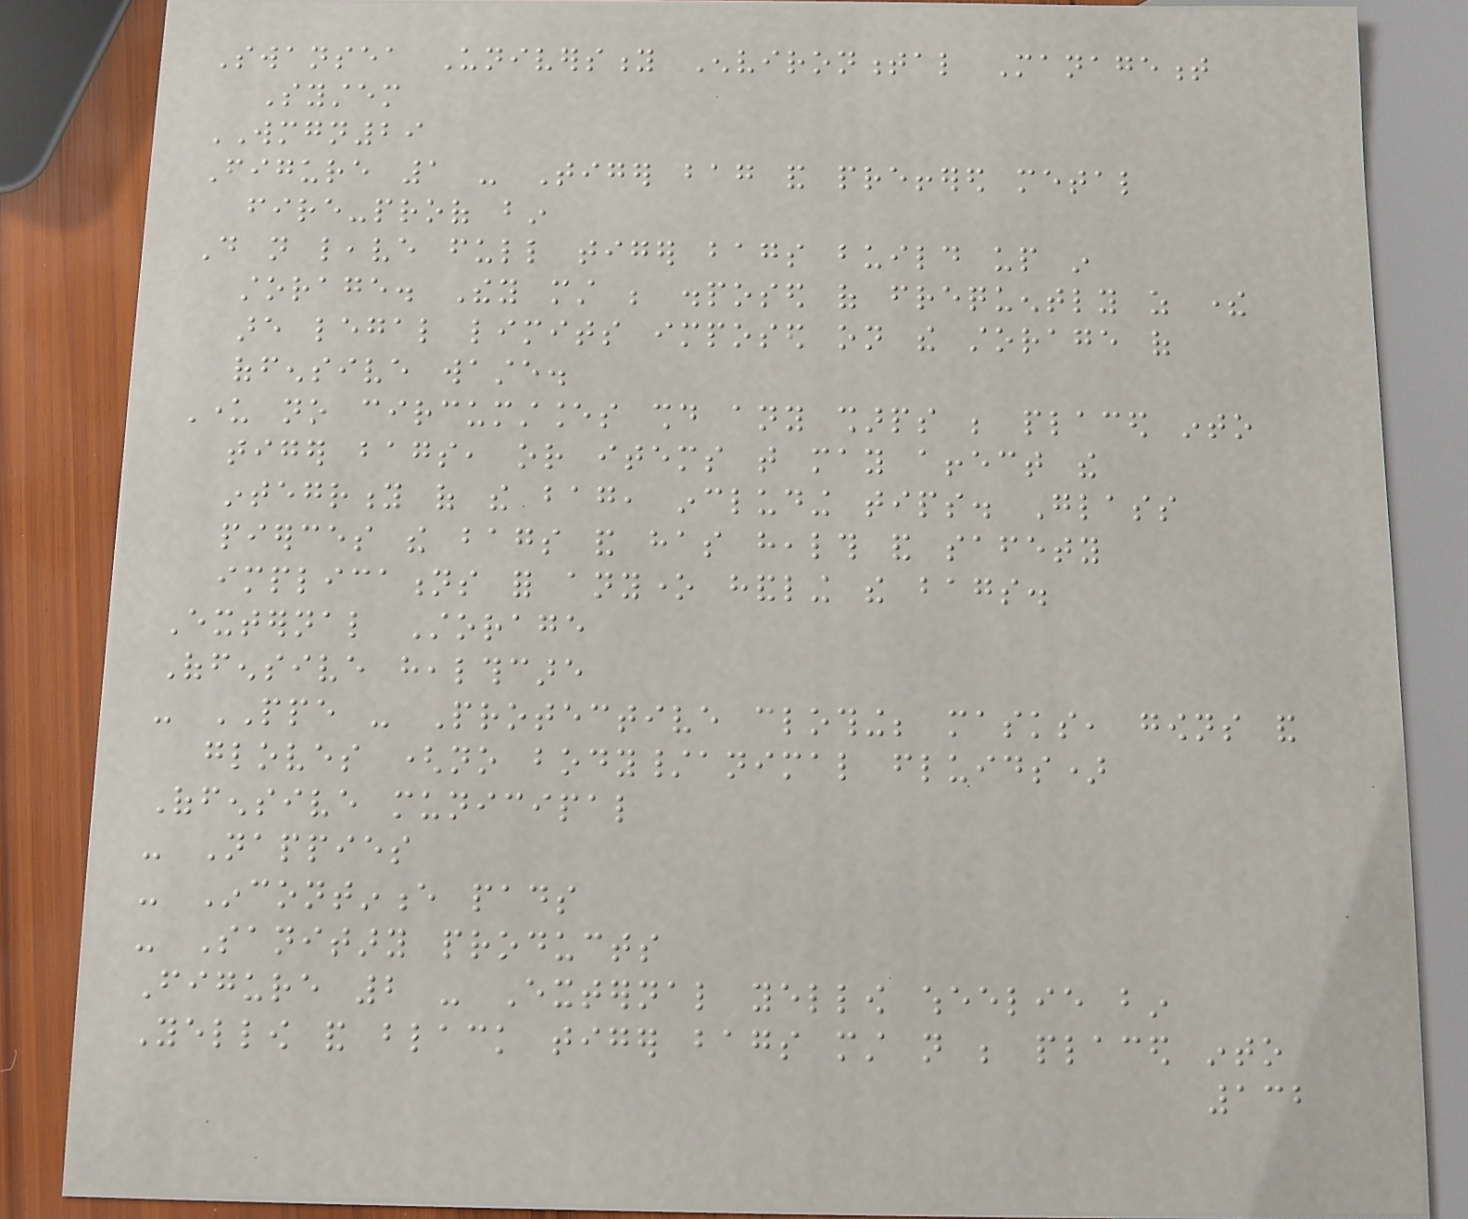Swansea University Environmental Management
System
WMGN29
Figure 1 - Tiger bag and preffered metal
fire-proof bin
Do not leave full tiger bags build up in
storage. They must be disposed of frequently as there
are legal limits imposed on the storage of
offensive waste.
Under no circumstances should any sharps be placed into
tiger bags, or items that may affect the
integrity of the bag, including tips. Glass
pierces the bags and has health and safety
implications for anyone handling the bags.
External Storage
Offensive healthcare
- PPE - Protective clothing; masks, gowns and
gloves (no body/animal fluids)
Offensive municipal
- Nappies
- Incontinence pads
- Sanitary products
Figure 2 - External yellow wheelie bin
Yellow and black tiger bags must not be placed into
132
